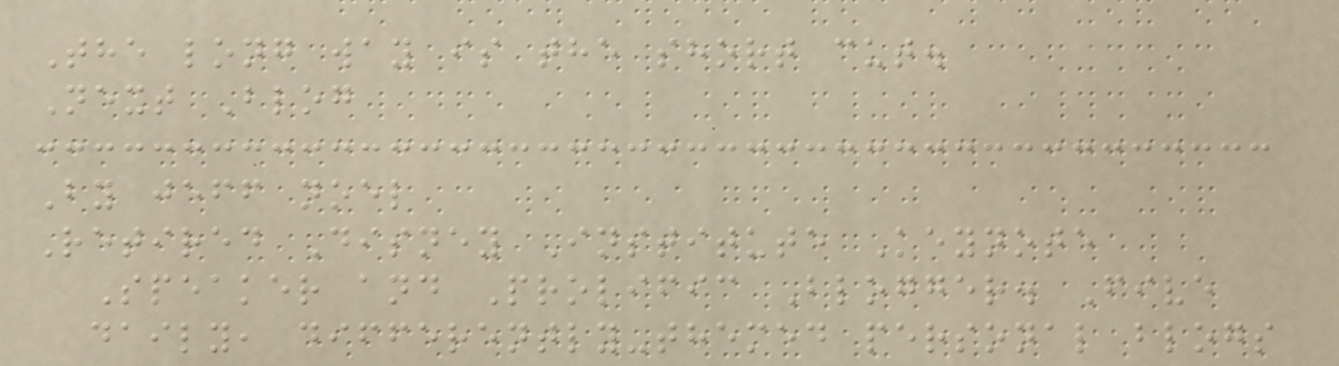The long way is the short cut.
Next Blog
By jeff noel
Retired Disney Institute Keynote
Speaker and Prolific Blogger. Five
daily, differently-themed personal blogs
